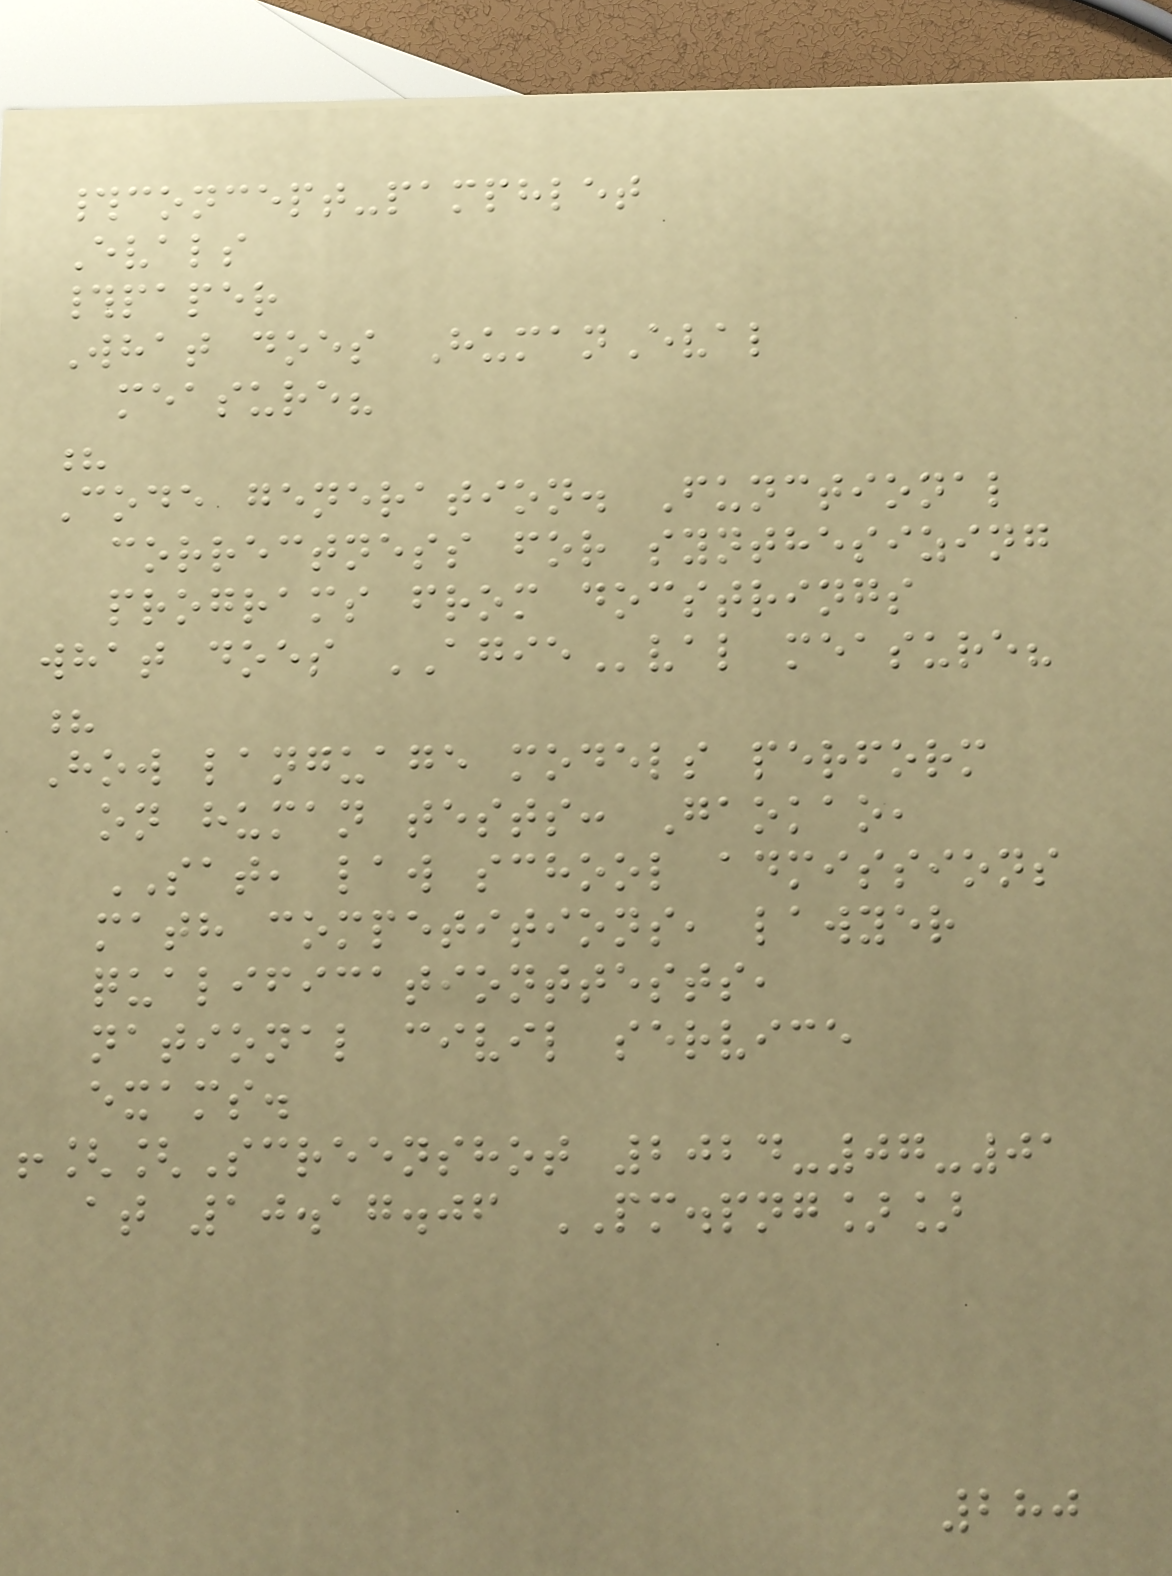#concept-pamphlet
Evals
#paper
What does HumanEval
measure?
?
Code generation. Functional
correctness for synthesizing
programs from docstrings
what does AGIEval measure?
?
How language models perform
on human tests: Gaokao,
SAT, law school admissions
math competitions, lawyer
qualificationttests,
national civil service
exams.
![[Screenshot 2024-07-01
at 10.17.06 PM.png]]
280
